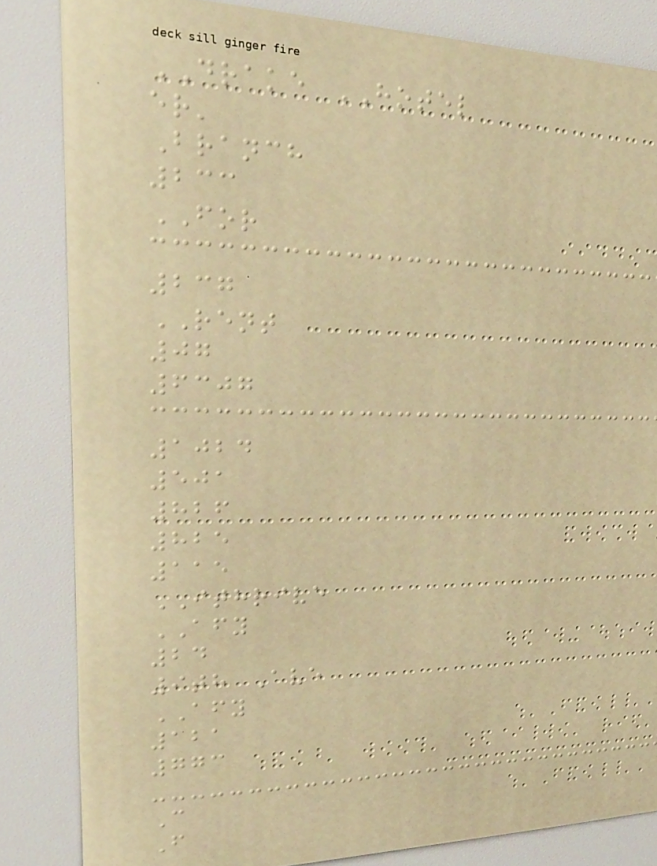DRAKE HOTEL
er'
Branch
233
FOR
237
RENT
07
6307
1024
501
826
825
115
ITHRIVE
AFY
24
9th Ave
AFY
121
773
C
F
